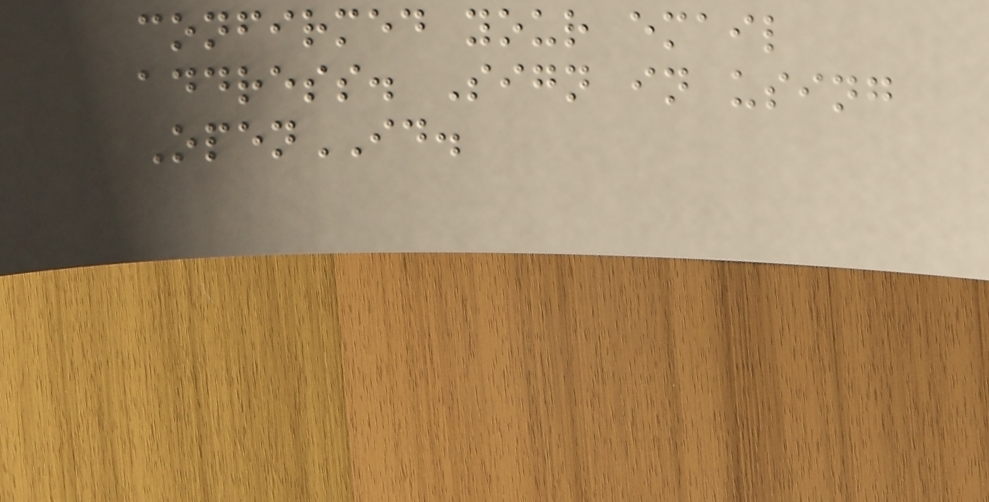confirmed your email
address. Sign in using
OpenID.
